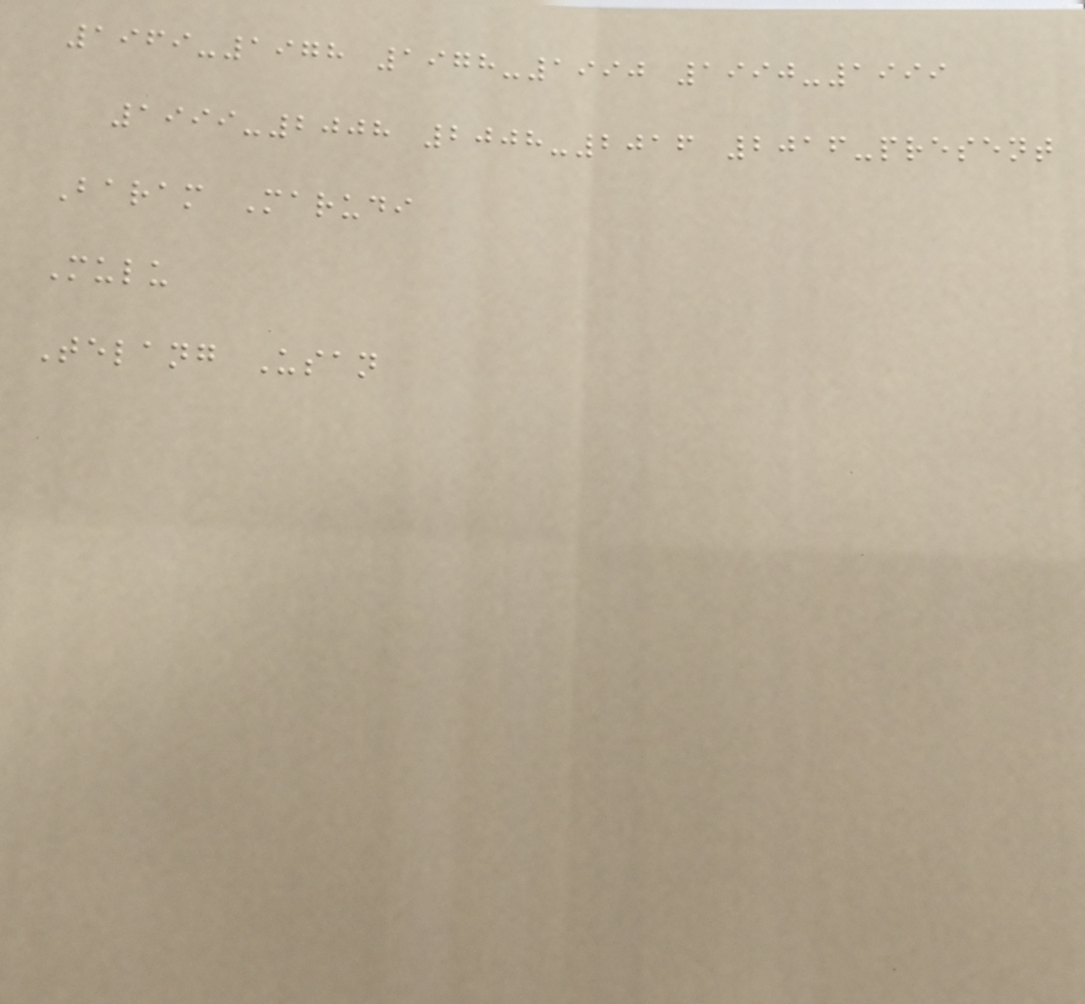1969-1978 1978-1990 1990-1999
1999-2008 2008-2016 2016-present
Baram Marudi
Mulu
Telang Usan
